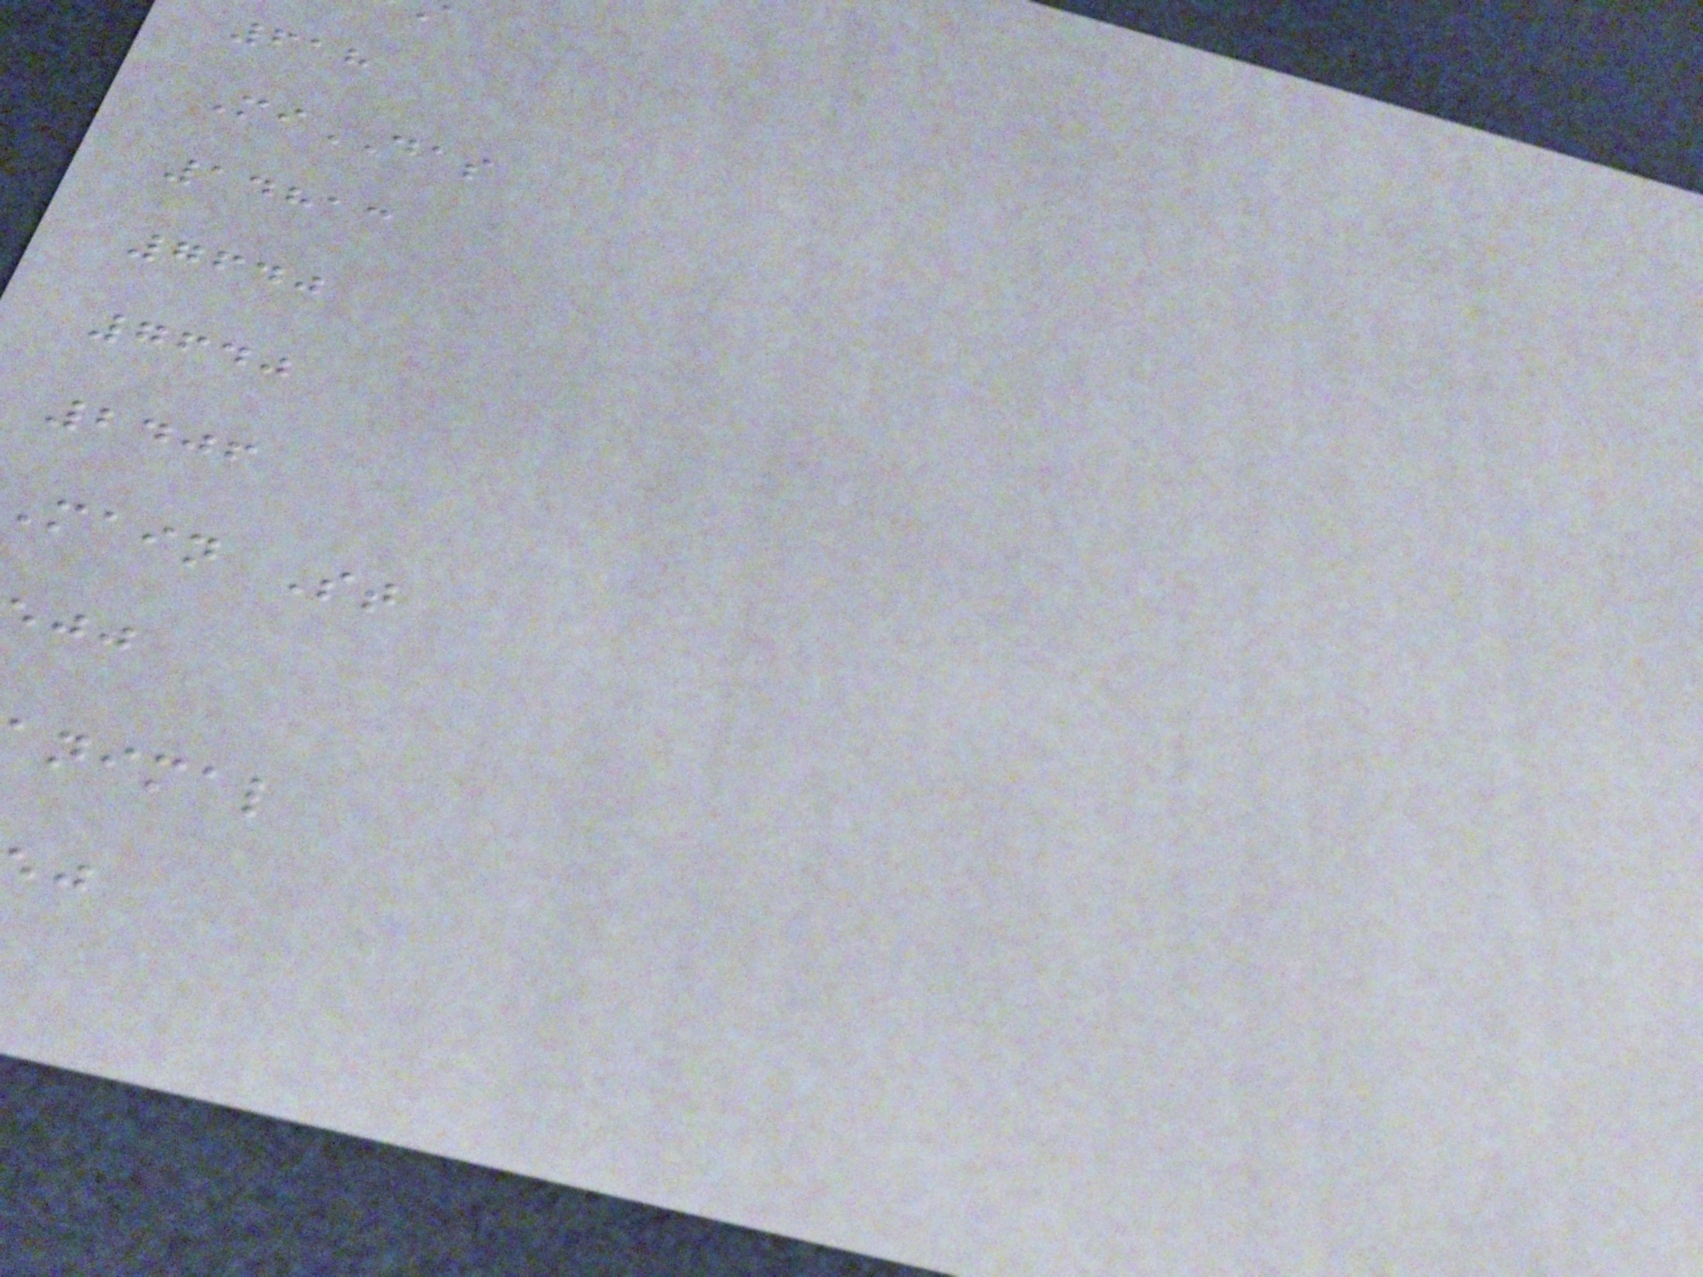618
MiDAS
14813
7640
7640
2406
Main St
nimal
